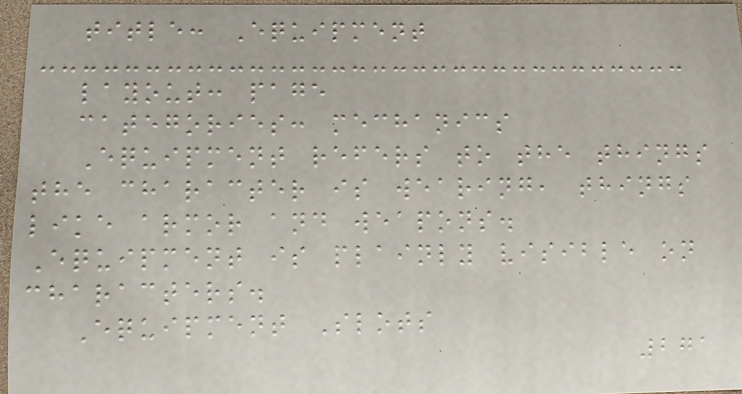title: Equipment
layout: page
categories: mechanics
Equipment refers to the things
the character is wearing, things
like armor and weapons.
Equipment is plainly visible on
characters.
Equipment Slots
271
